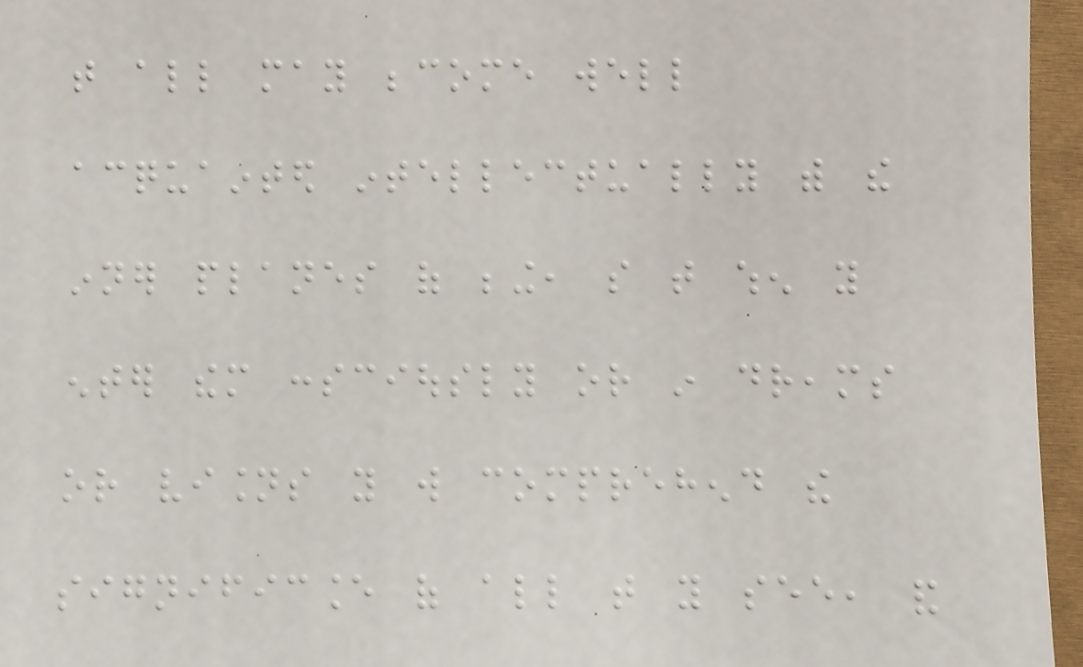that all may become well
acquainted intellectually with the
inner planes of being, so that when you
enter them consciously or in dreams
or visions you will comprehend the
significance of all that you see, and
